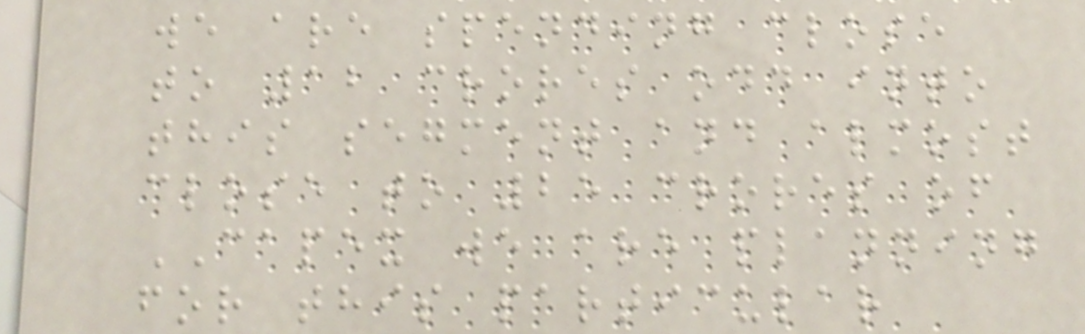we are spending close
to 12 crores odd into
this segment and almost
close to 25 crores of
CAPEX we are planning
for this particular
